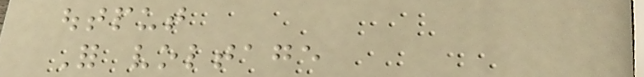output
For voltage
